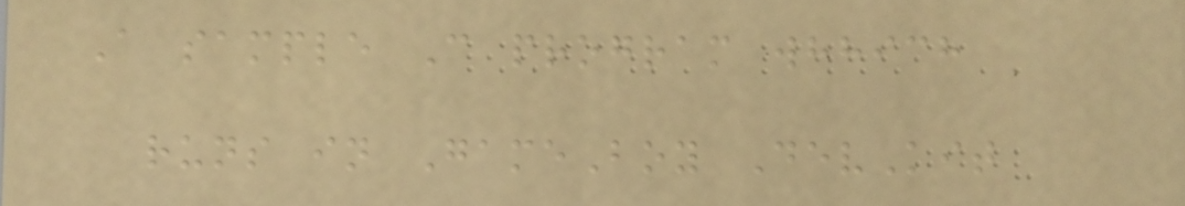A sample C program whhich
runs in GameBoy DevKit
